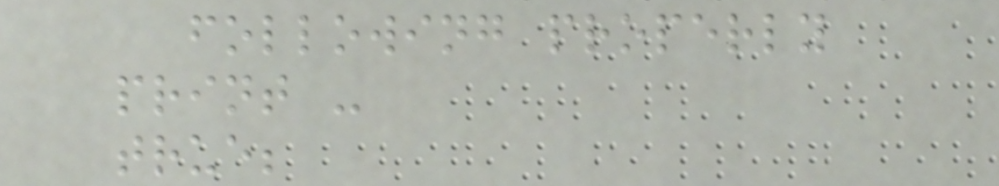following properly
print -
true;
